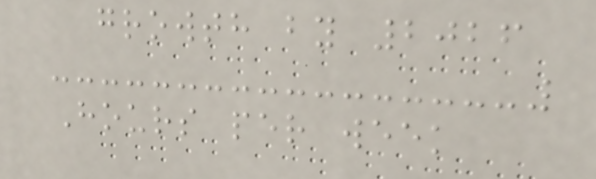growth by 2026
Hours per week
